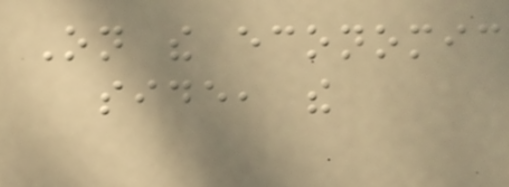On the economic
side, the
